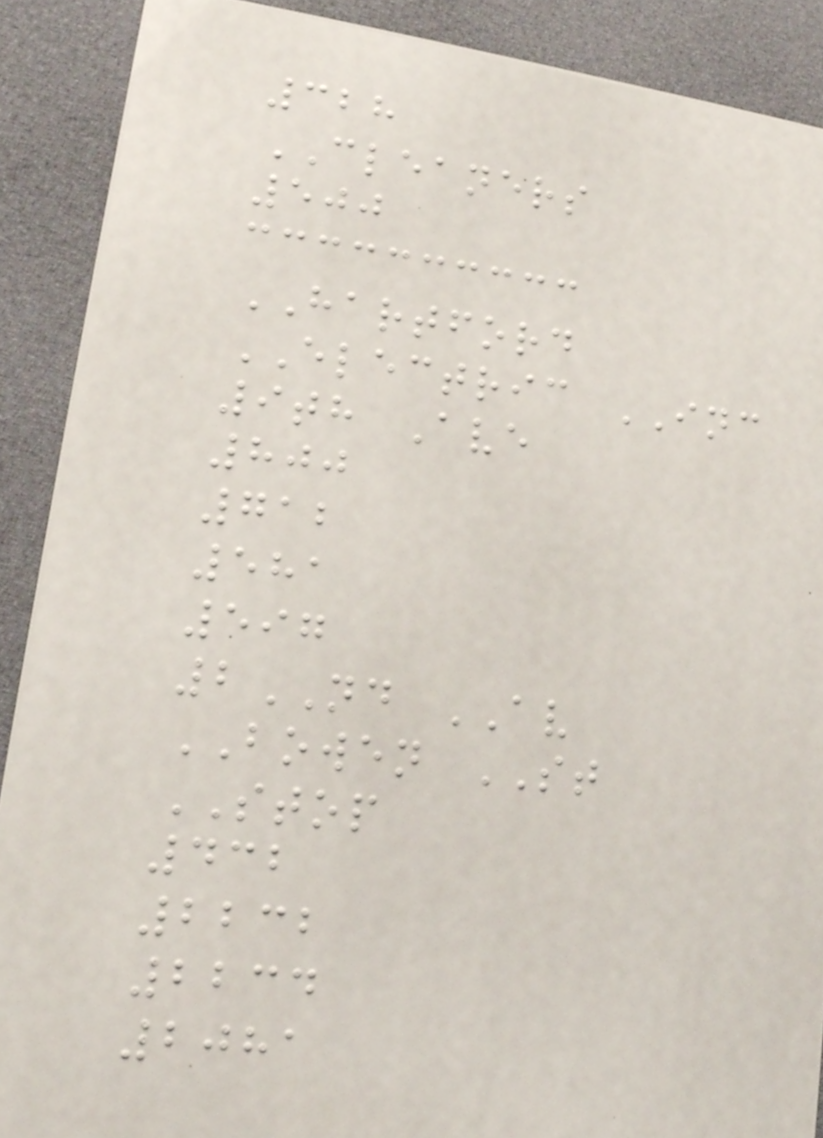328
CLEANERS
500
HARTFORD
ELECTRIC INC
9th Ave
800
712
581
597
2ND AV
BOWEN ST
STOP
432
2232
2234
2081
